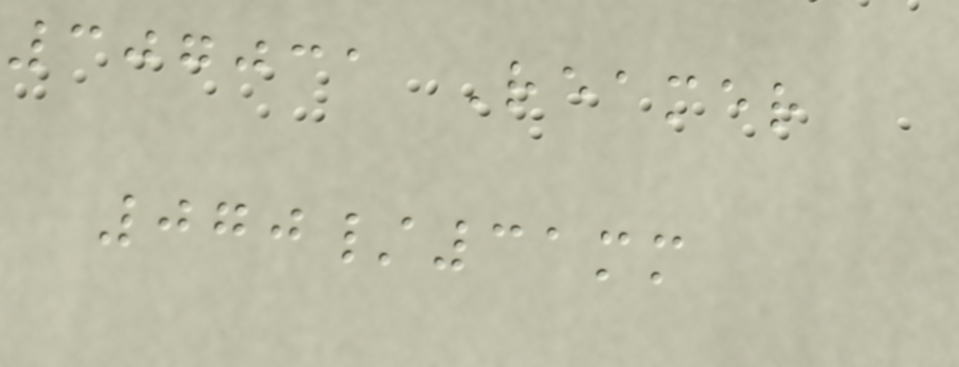307031 Reamer
070/31mm
